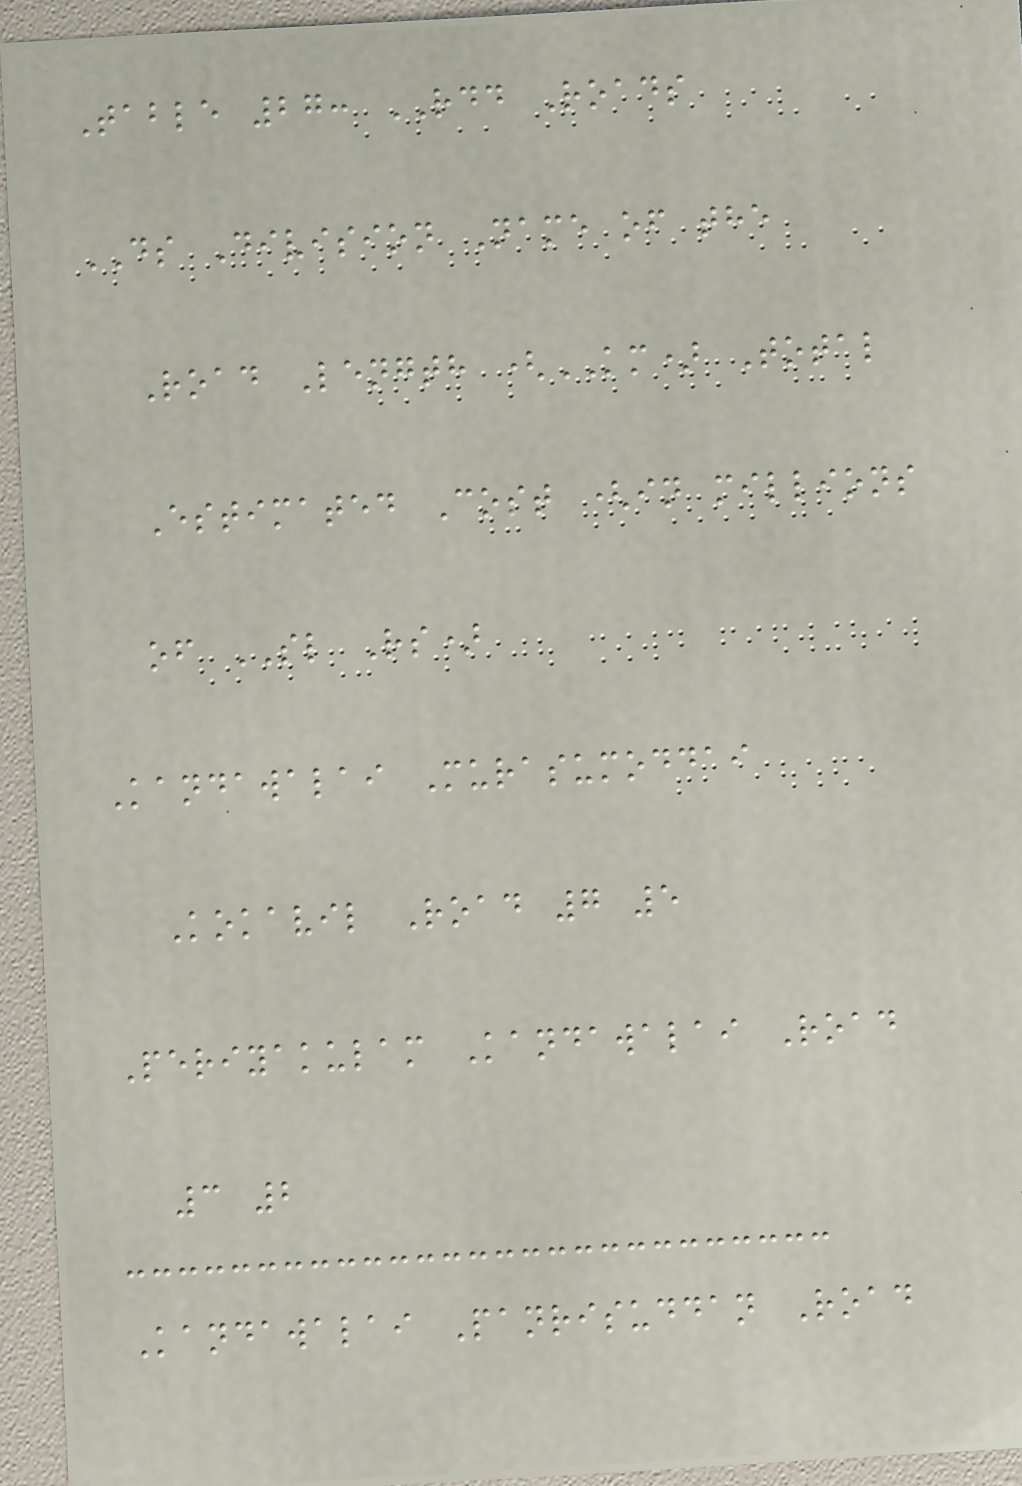Table 27: RDD Roads
DS Division Name of the
Road Length (KM) Total
Estimated Cost (in millions
of SL Rs)
Kandawalai Murasumoddai
Kokavil Road 7 5
Periyakulam Kandawalai Road
3 2
Kandawalai Panrisuddan Road
